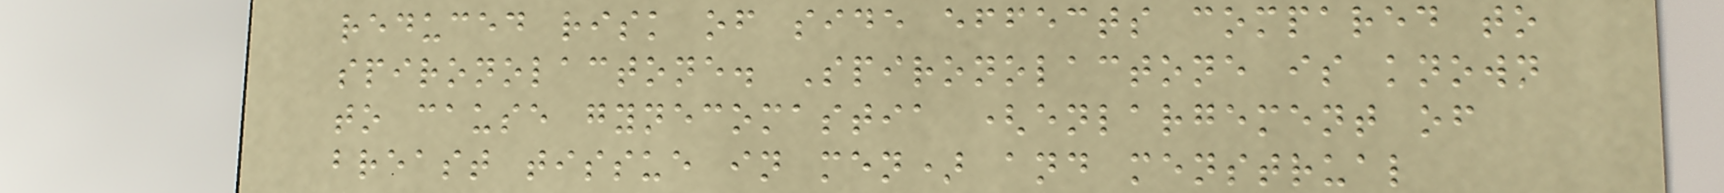reduced risk of side effects compared to
spironolactone. Spironolactone is known
to cause gynecomastia (enlargement of
breast tissue in men) and menstrual
